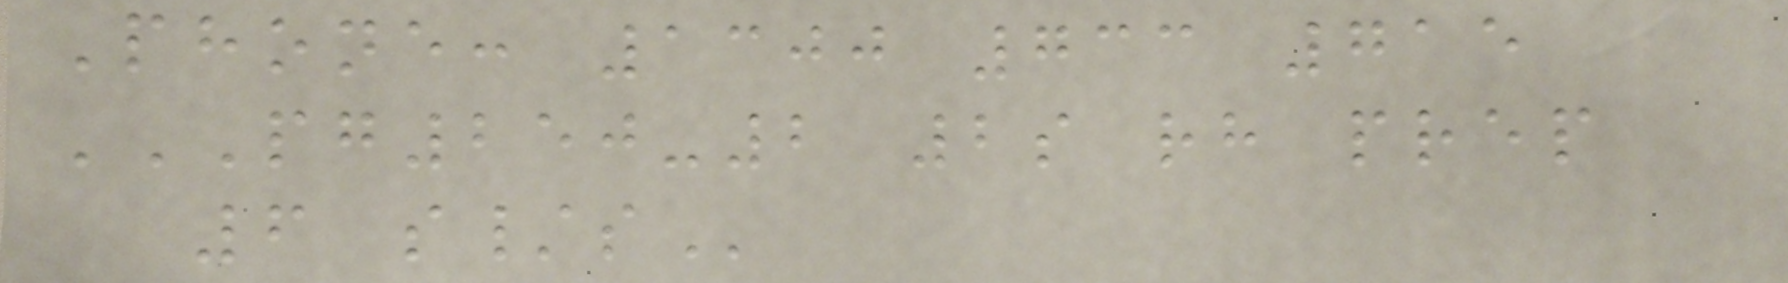Phone: 1300 733 715
PG250-2 2S RH PREP
6 S/S
